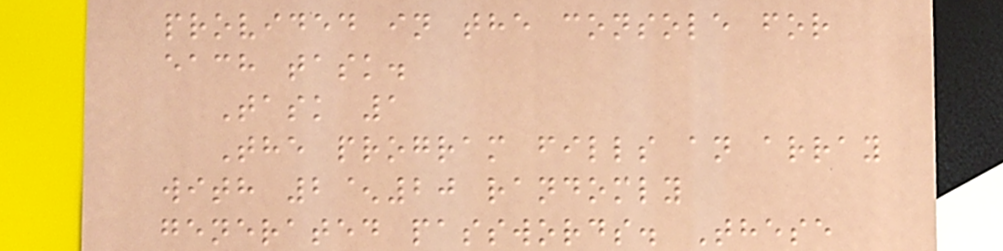provided in the console for
each task.
Task 1
The program fills an array
with 2^20 randomly
generated passwords. These
